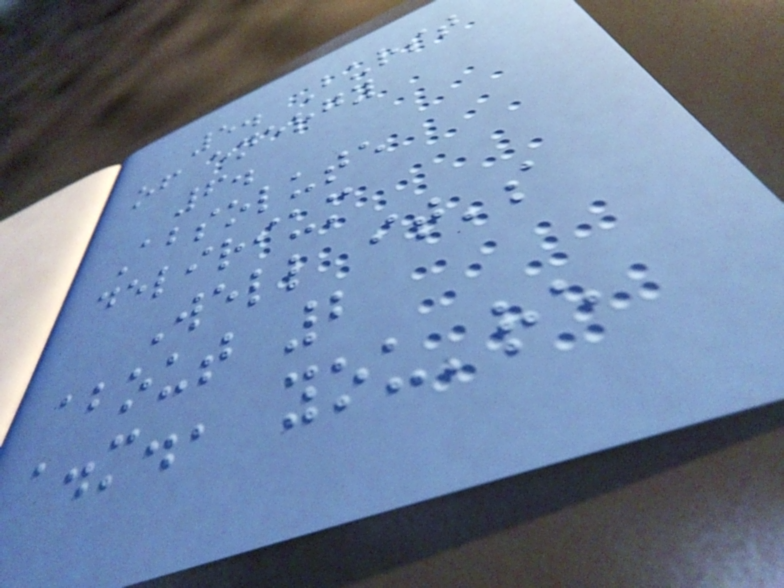5. Burst
of energy
6.
Absolute
delirium
Well it's
about 2
a.m., you're
